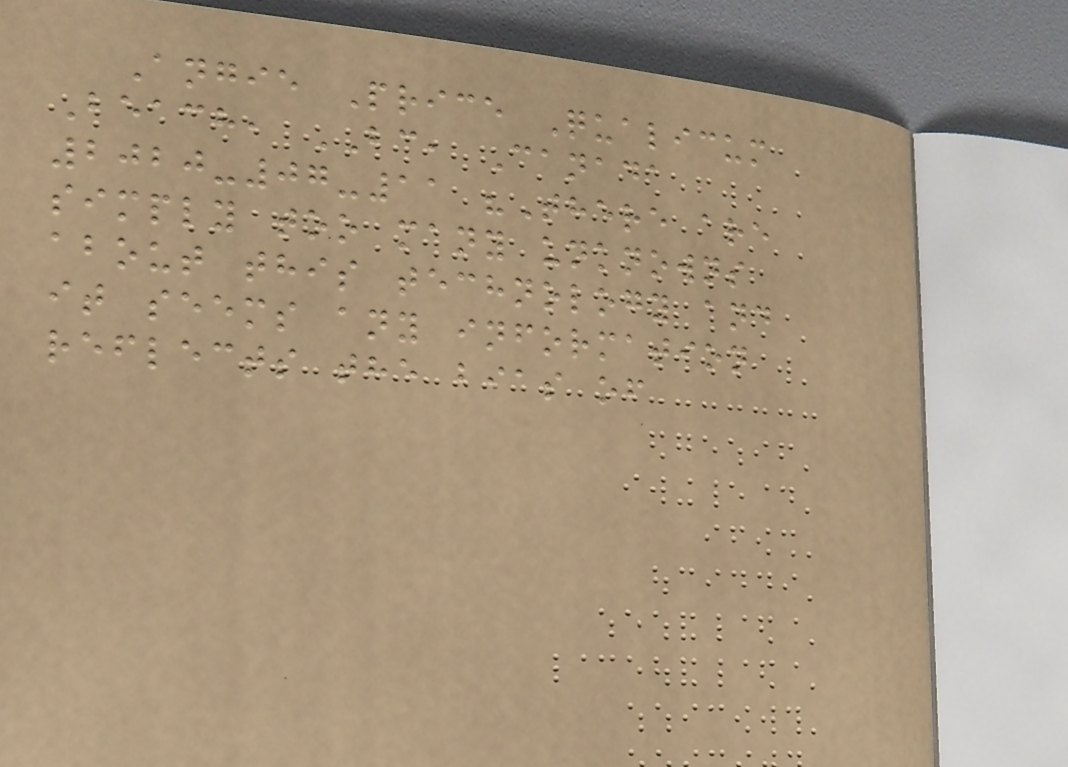Angie Price Qualicum
Beach, BC, Canada
2020-07-11 "There are
simply too many unknowns
about this technology and
it seems any information
reflects the bias of
